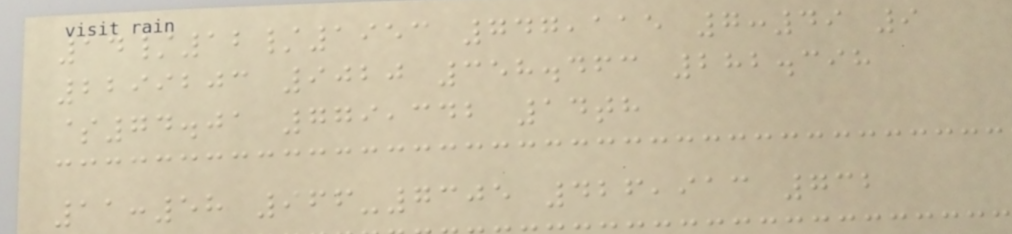14/12/1953 747,115 7:49 9
2299203 9020 358.463 282.398
$74.01 779,342 14th
11:58 966-7305 426,913 732
